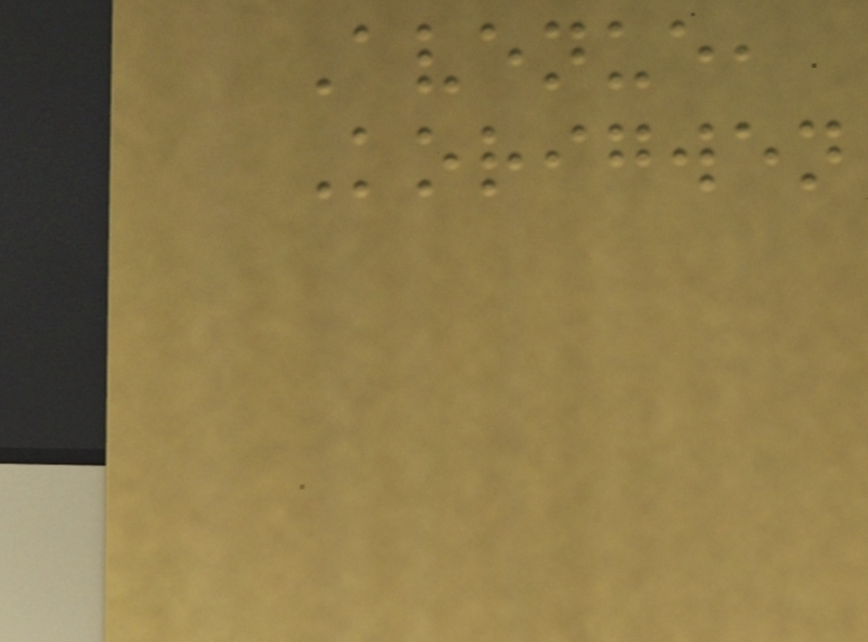Avenue,
Korigwen
